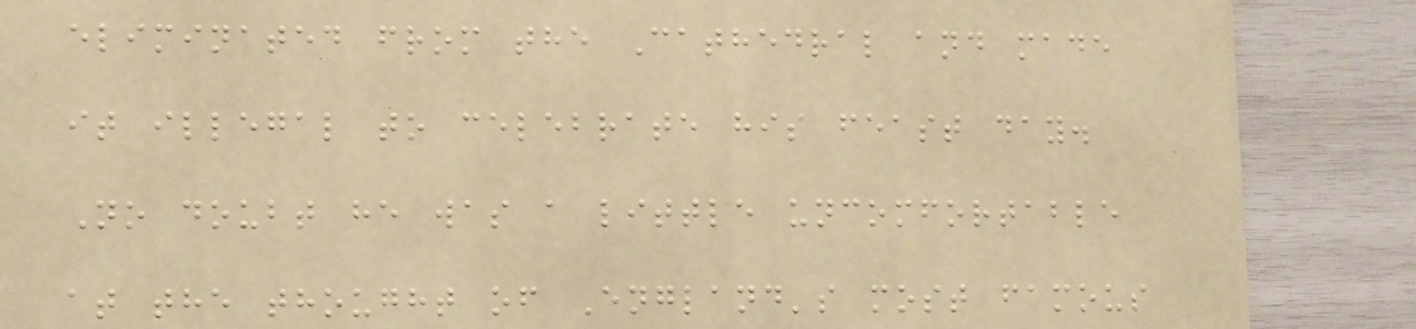eliminated from the Cathedral and made
it illegal to celebrate his feast day.
No doubt he was a little uncomfortable
at the thought of England's most famous
